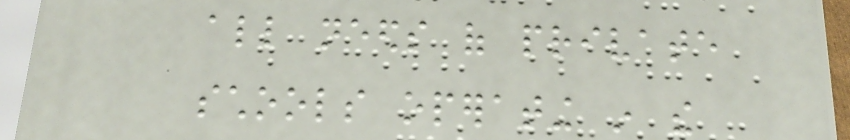all needs of private
schools operating in the
